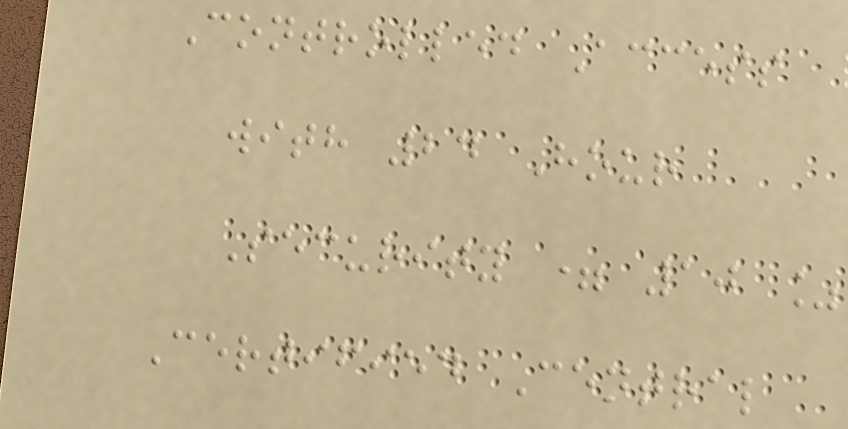Controlled Access
with 24 Hour
Security = 10 %
Certified Central
